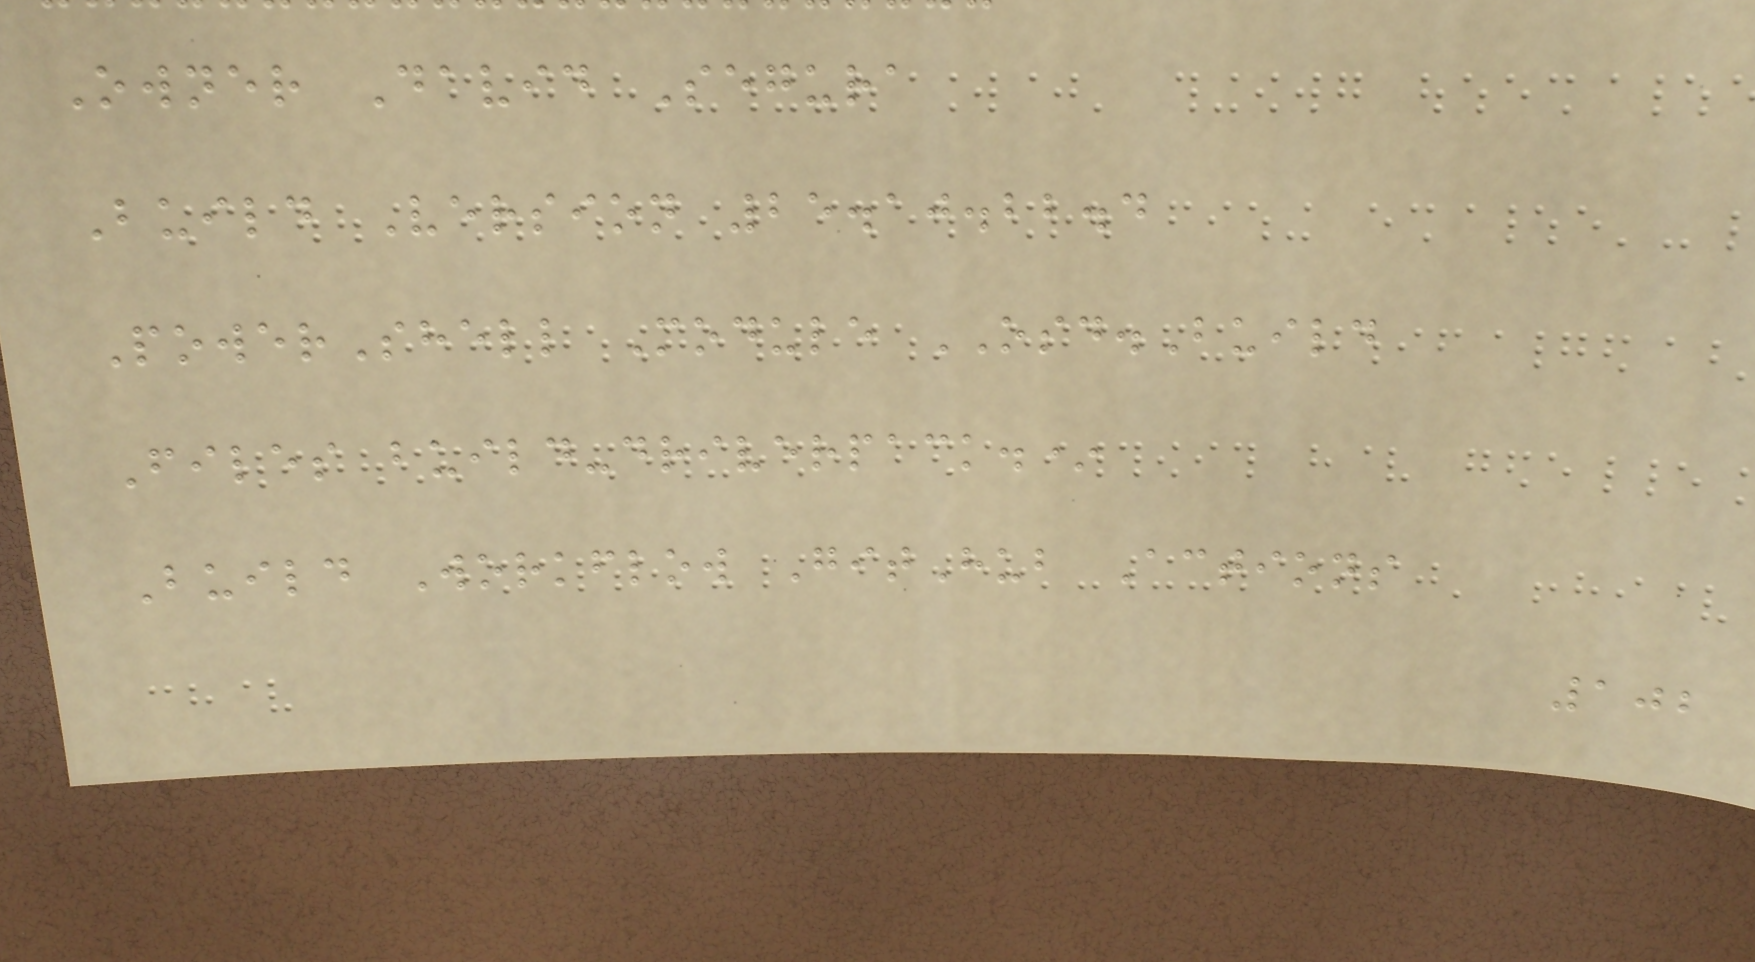Owner David Segura
Build Version 25.10.22.4
PowerShell Module OSD.Build
Files build-driverpack.*
Build Workflow GitHub Actions
102
